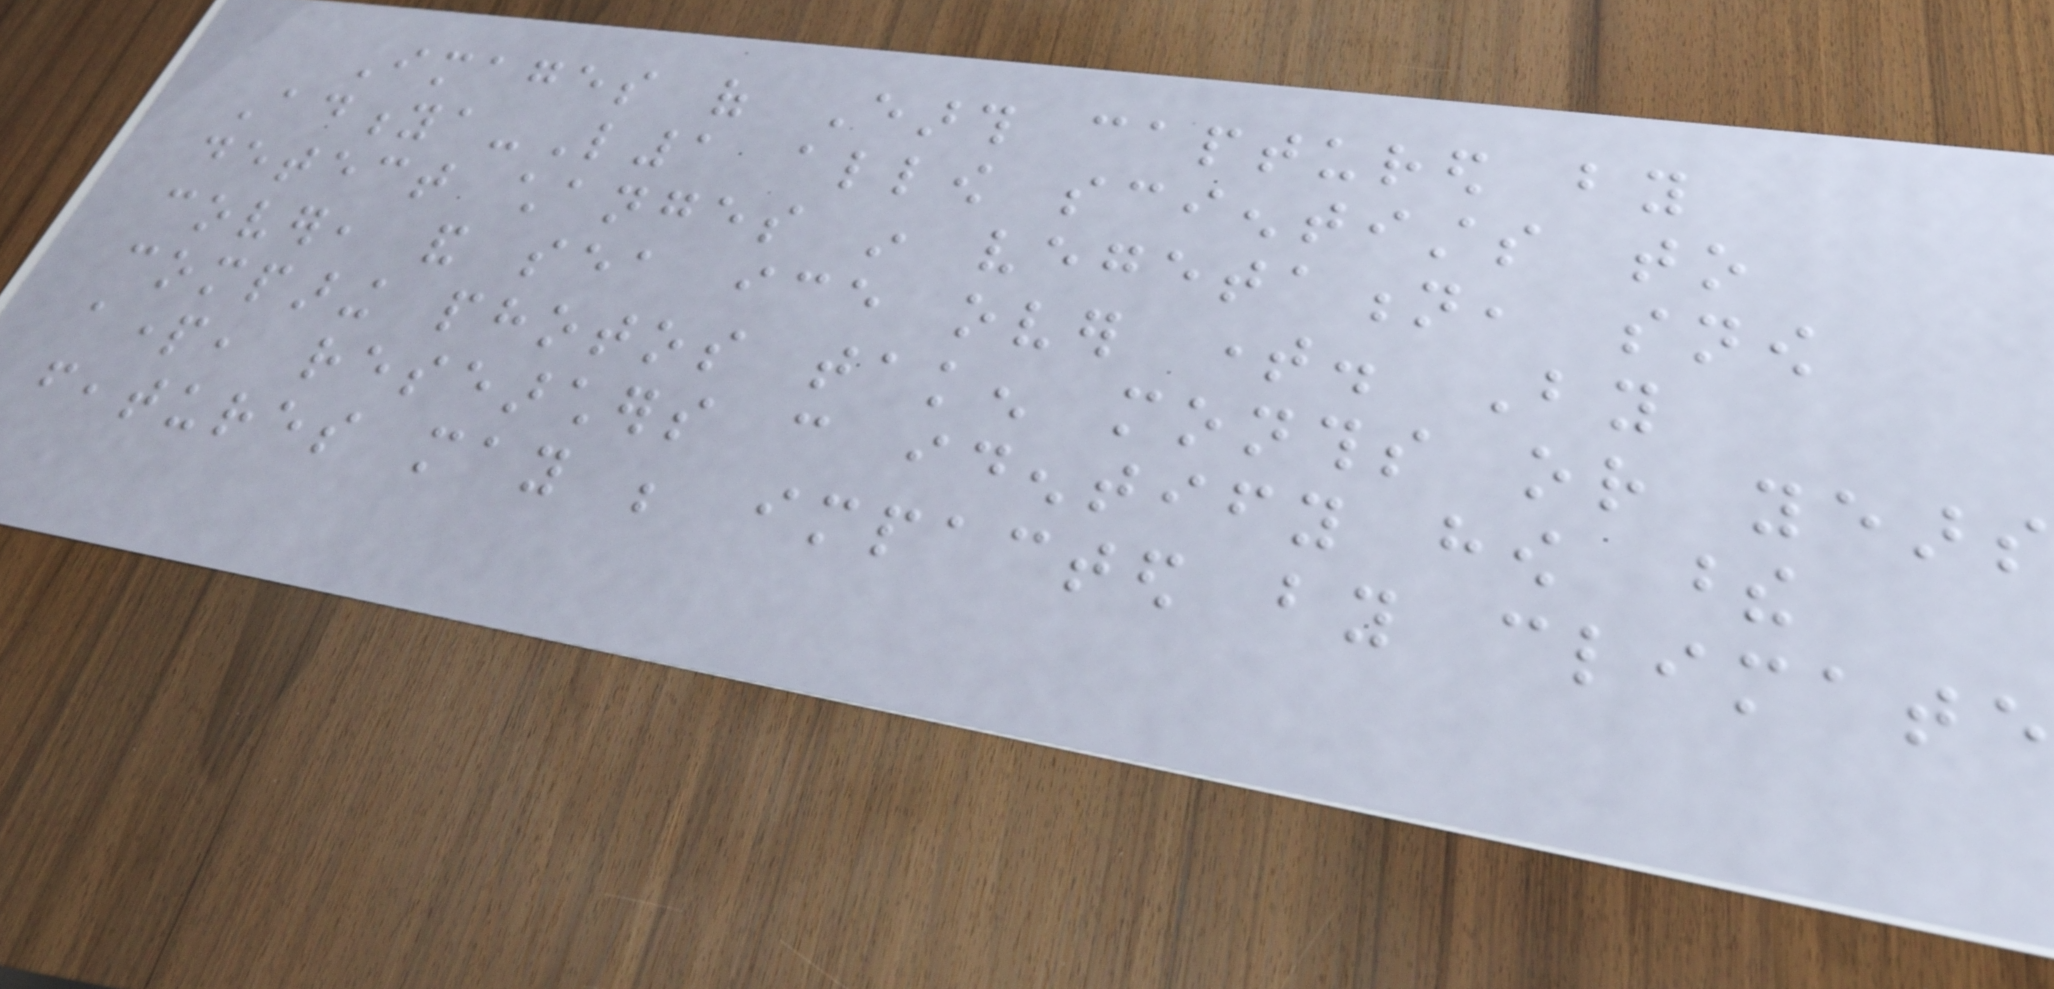Images of Earth captured by
Aditya-L1 allow scientists to
detect changes in vegetation, snow
cover, and sea ice over time. By
comparing photos taken months or years
apart, researchers can identify how these
features may be impacted by climate
